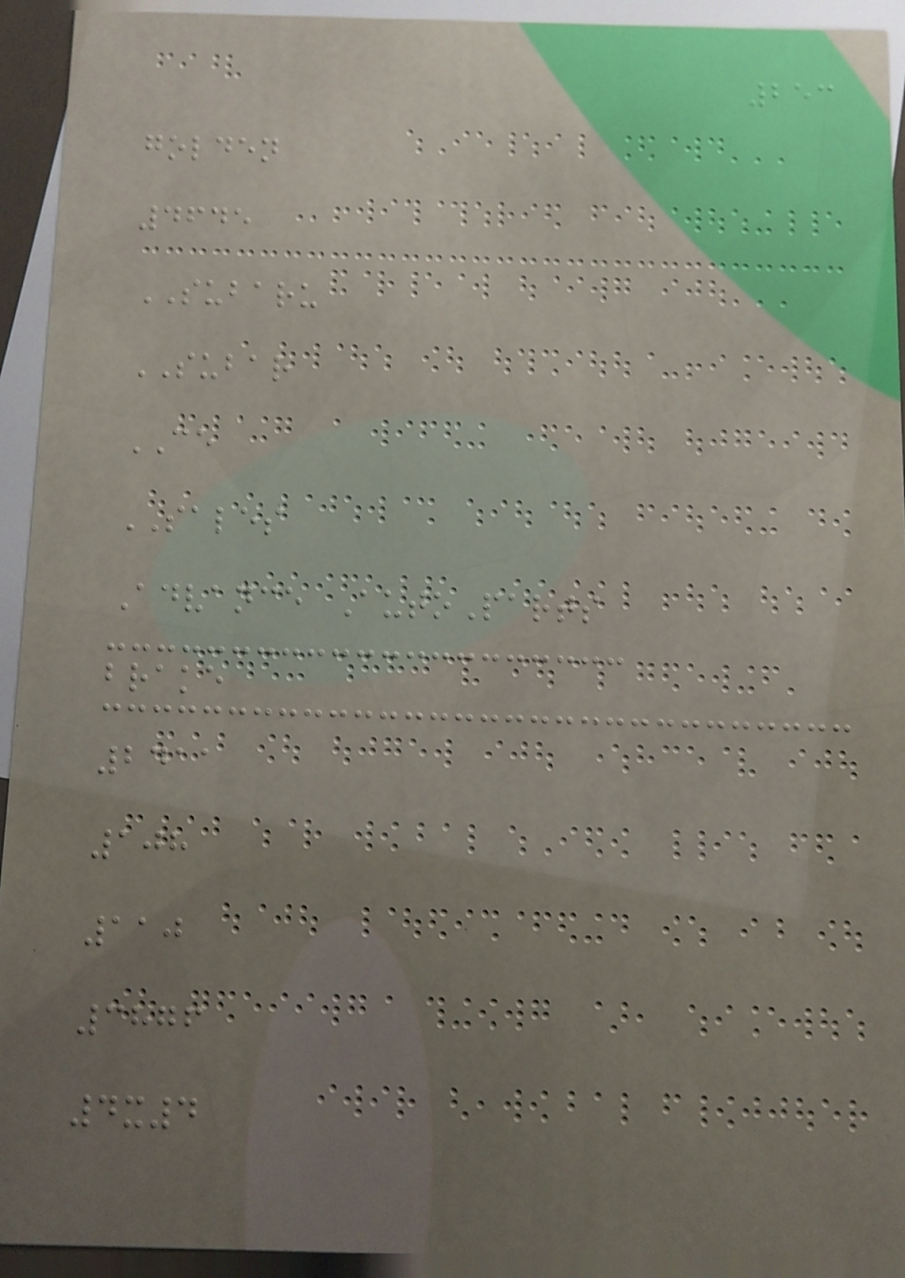253
golden
4645
SUBARU
SUBAR
CE
SALES
Advance AutoParts
brake
2411
108
110
3876
4x4
